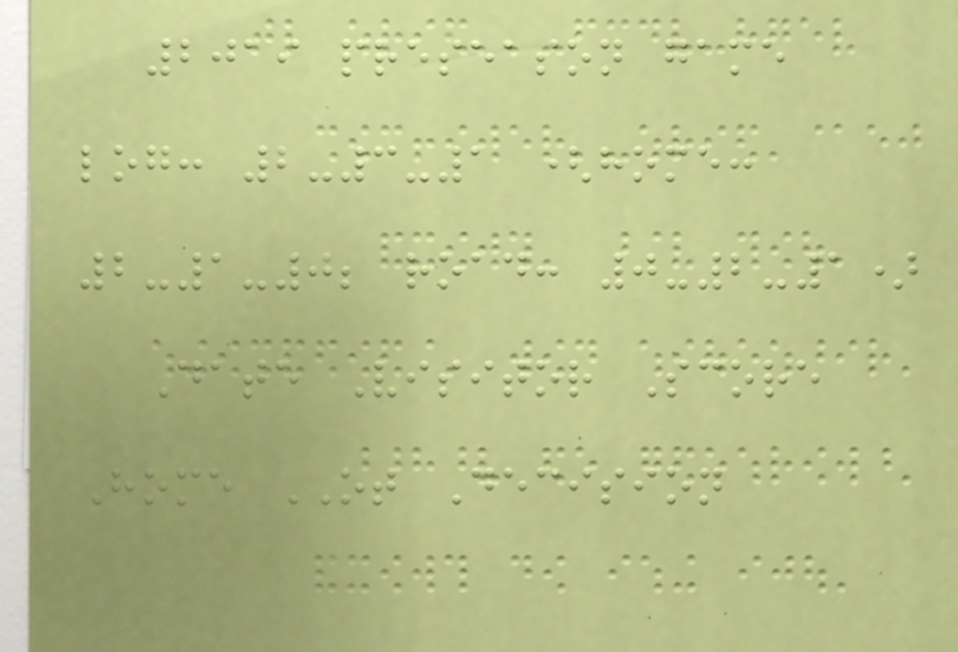2019 preseason game
log: 2-3-1 (home:
2-1-0; road: 0-2-1)
Date Visitor Score
Home OT Decision
